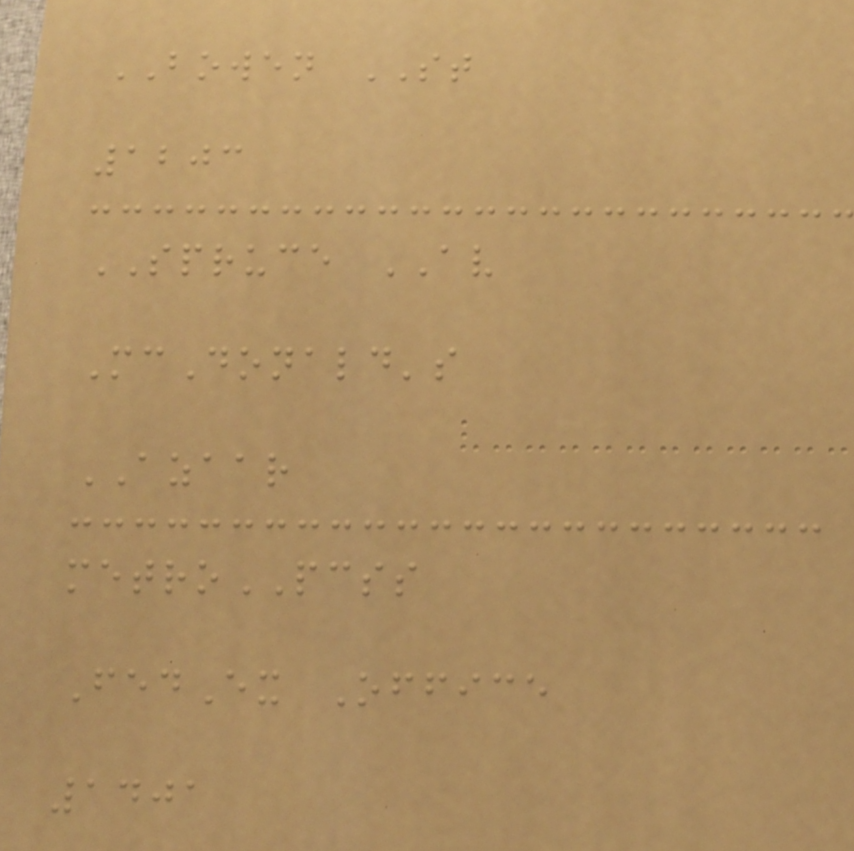BOWEN ST
1203
SPRUCE AV
McDonald's
AZAAR
metroPCSS
FedEx Office
1401
